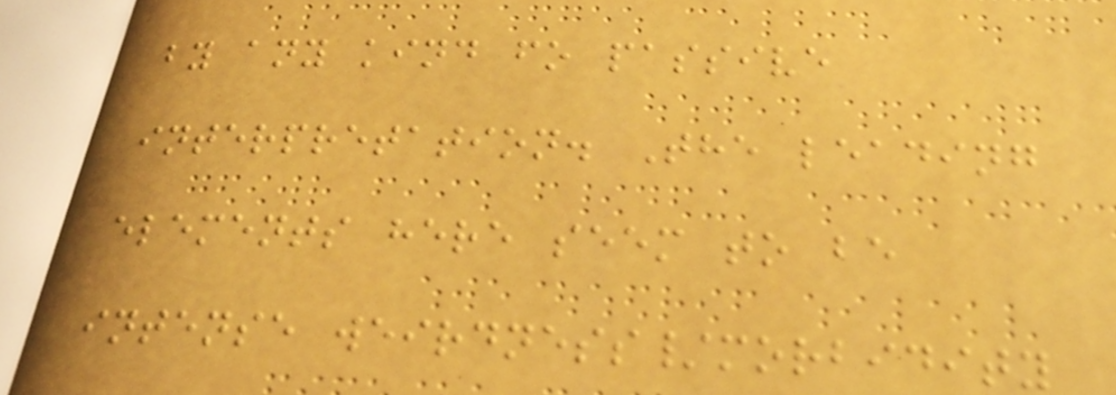by any kind fo passive
interpretation. The leading
elements here seem to be
intense weirdness/morbidity
